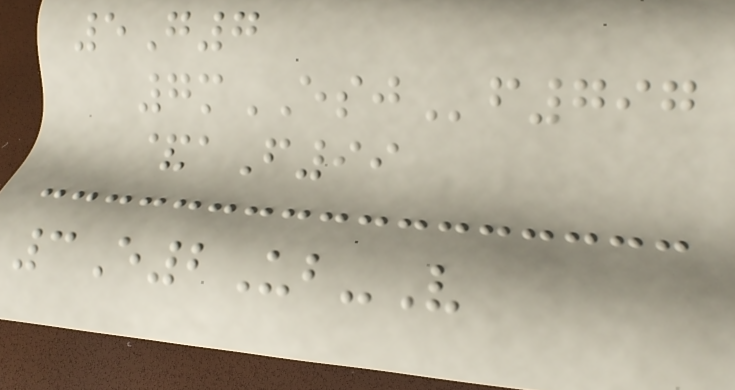5G7
7mESJf797
&aF99
3E2Ub-V
